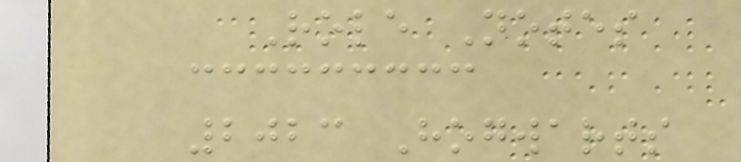Role Notes
2023 Hogwarts
